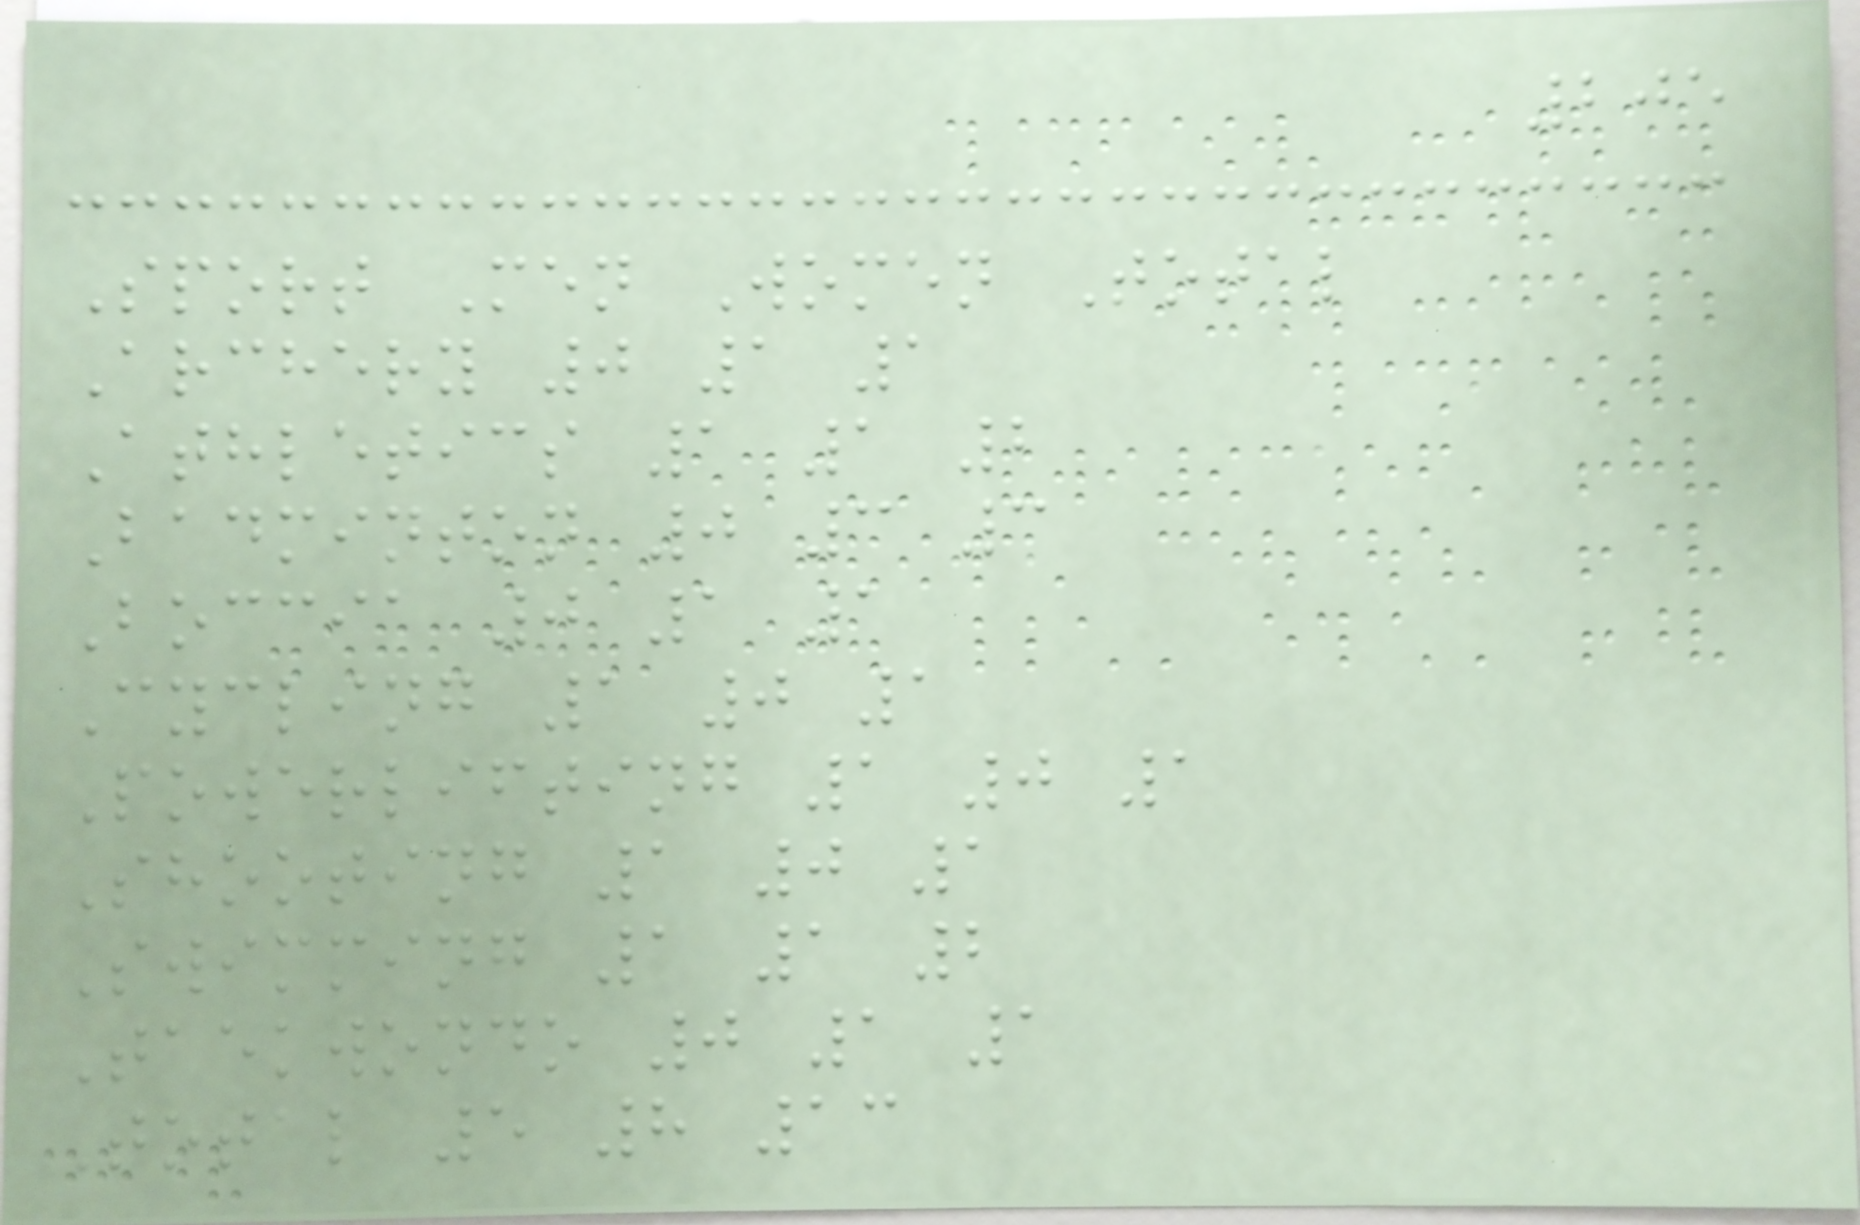205
Sport Men Women Total
Archery 0 1 1
Athletics 1 1 2
Badminton 0 3 3
Boccia 0 1 1
Cycling 1 0 1
Powerlifting 1 0 1
Shooting 1 0 1
Swimming 1 1 2
Taekwondo 0 1 1
Total 5 8 13
